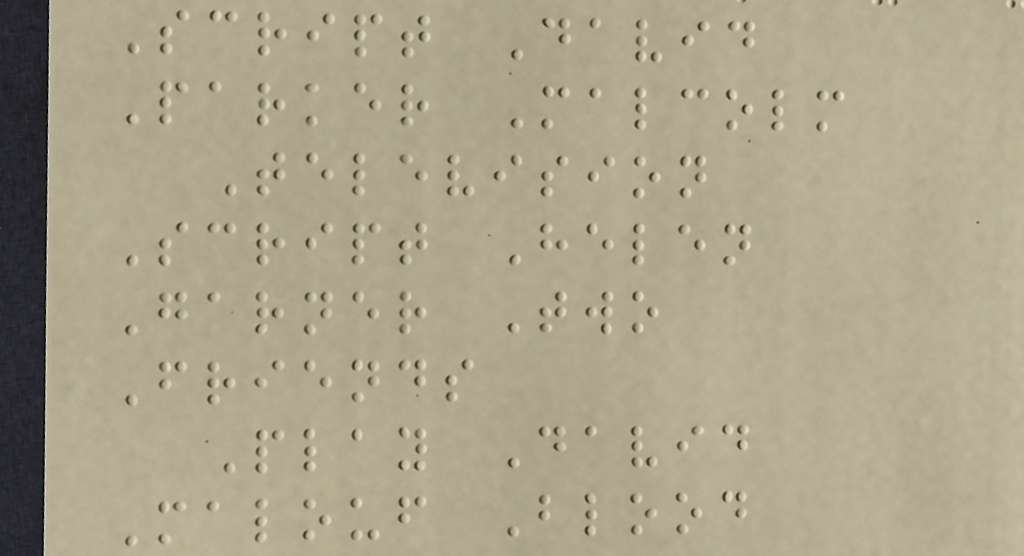Script David
Parker Malcolm
Television
Script Helen
Garner Two
Friends
Play David
Malouf Blood
